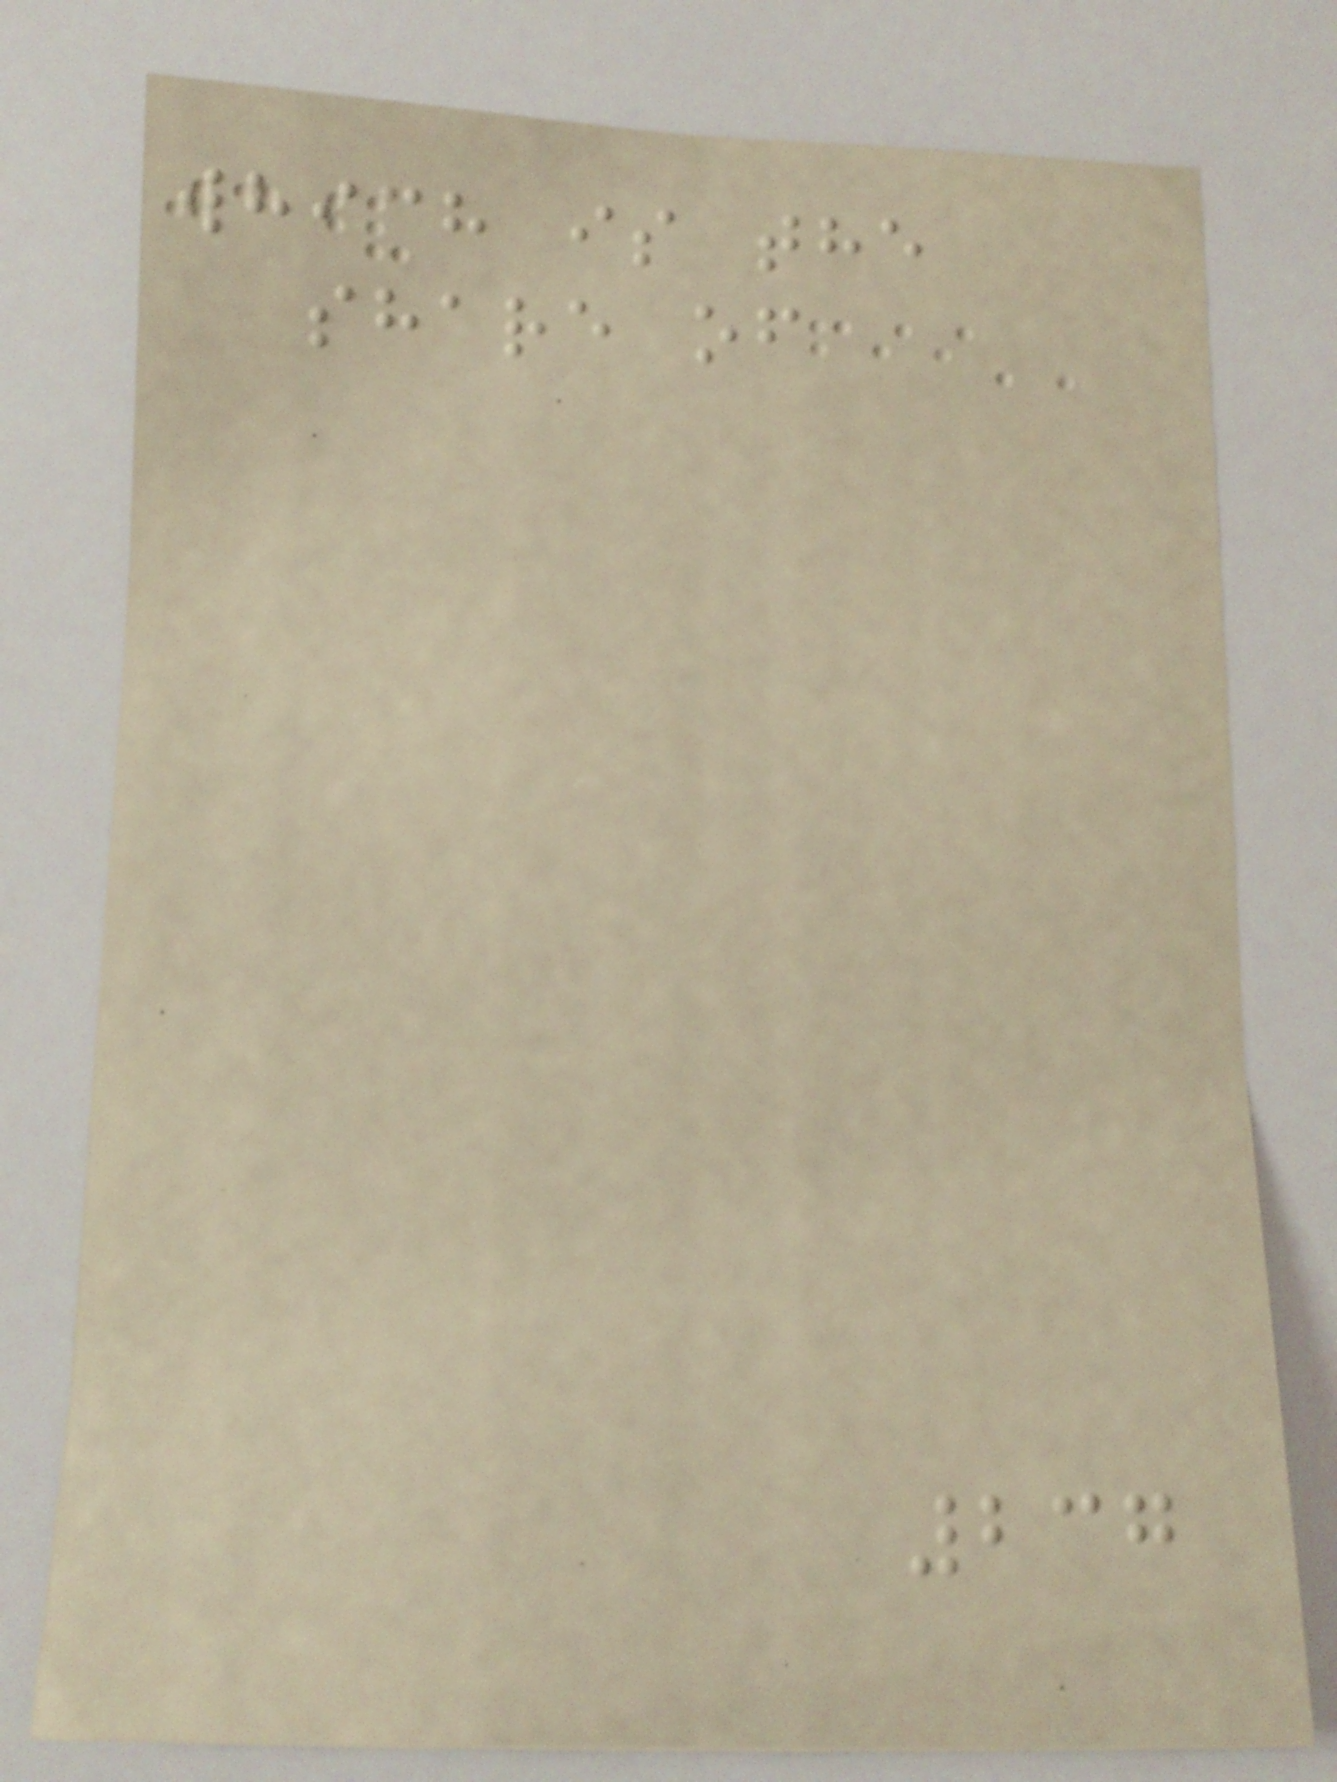which is the
share of
237
